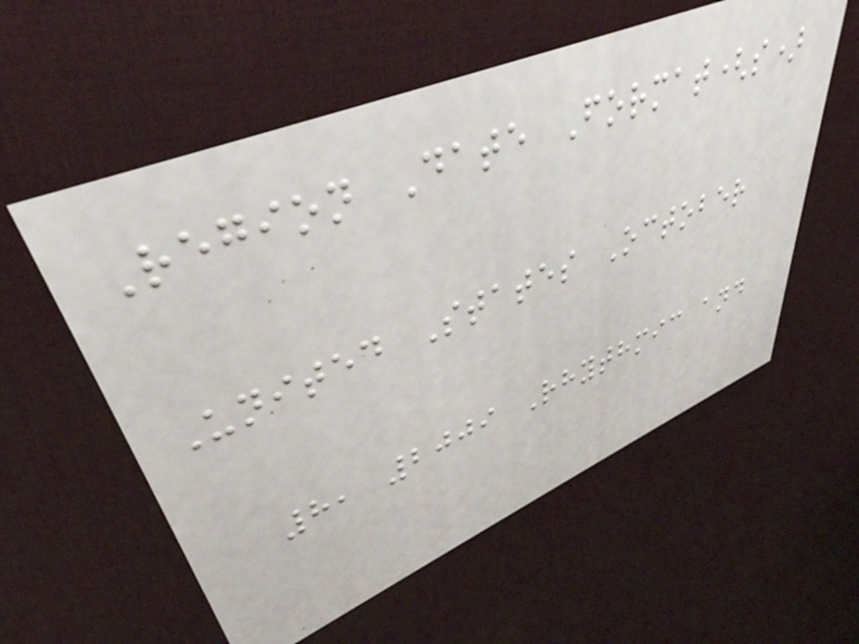Region Date Format(s)
United States October
8, 2009 Rhythmic and
